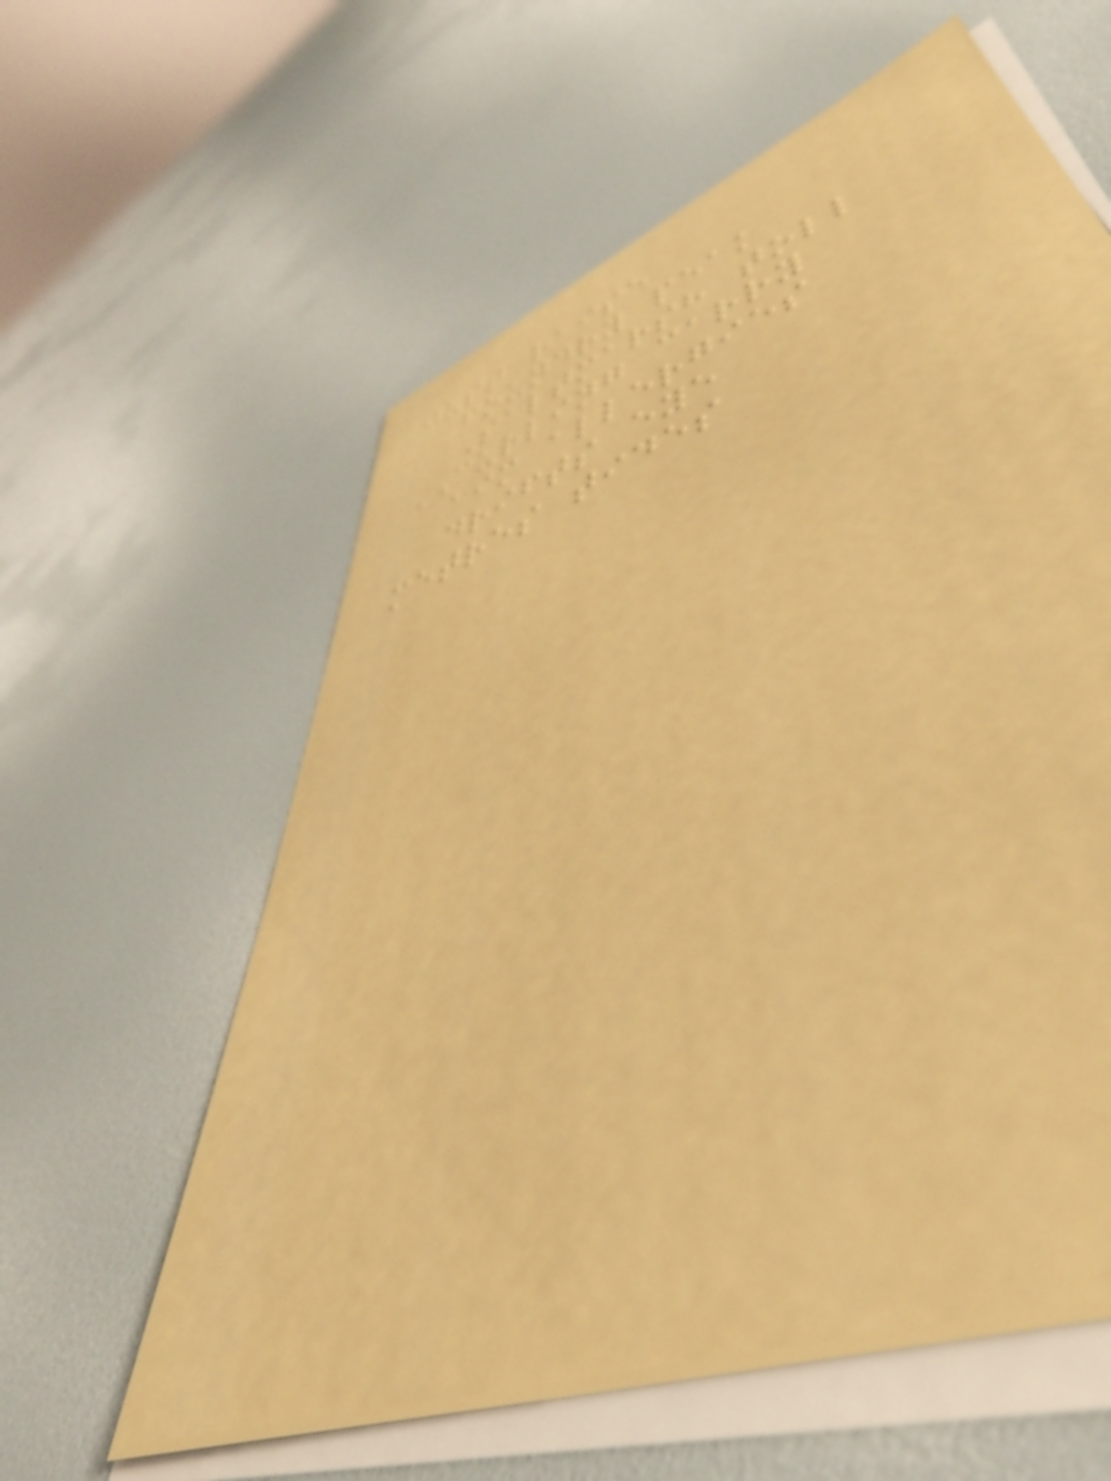just raise
foundry peak
Saltmarsh toll
CURLING carry
aim allergies
drifts eye
metres tides
